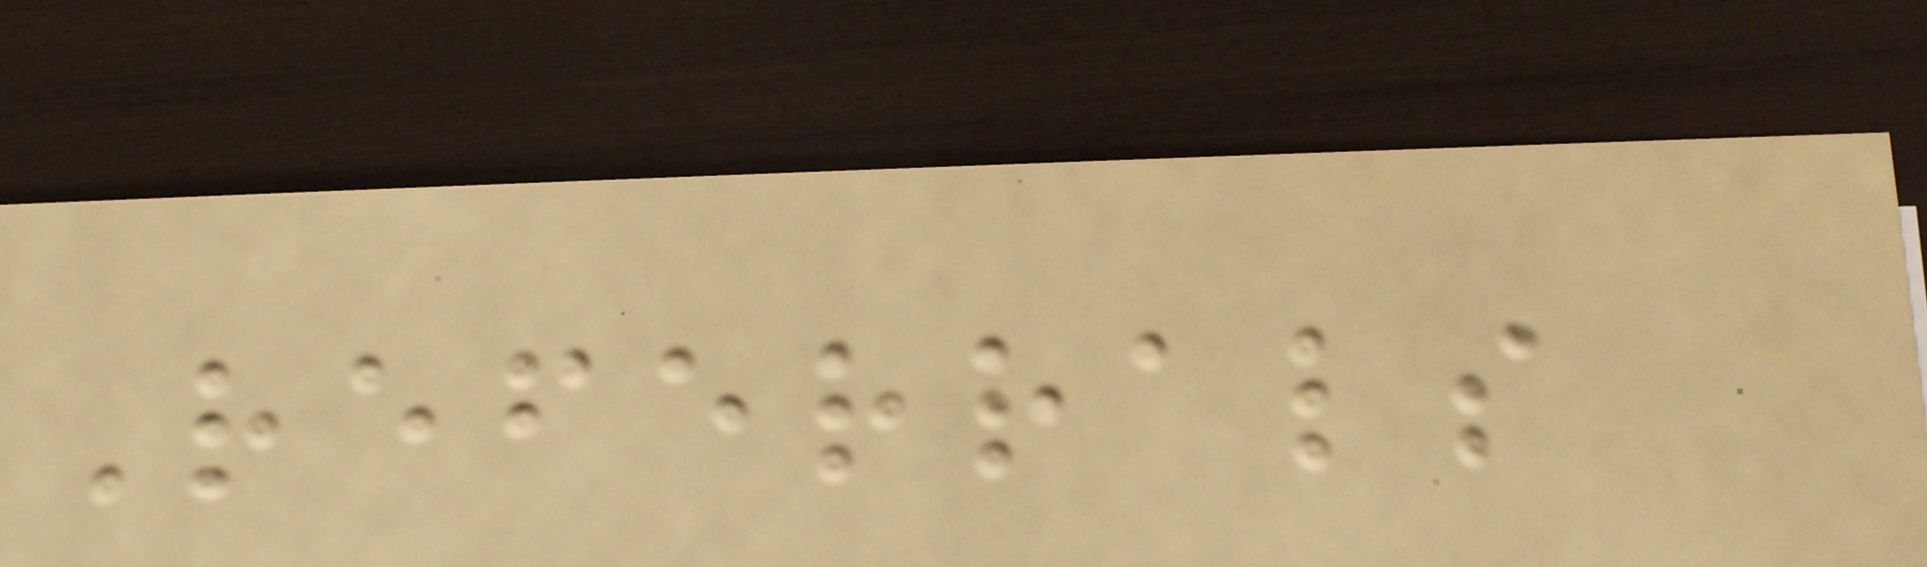Referrals
